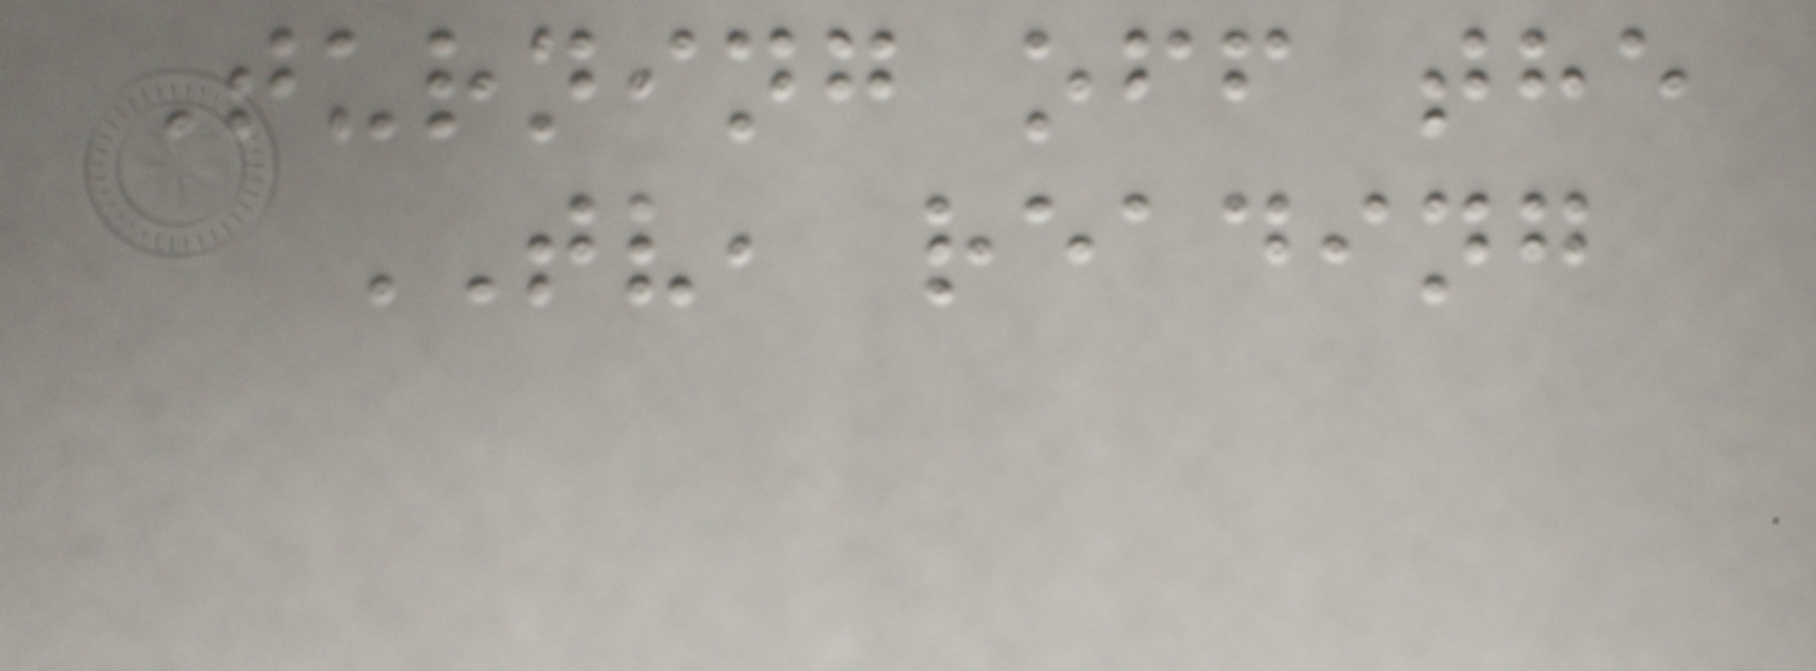Turning off the
TV, reading
